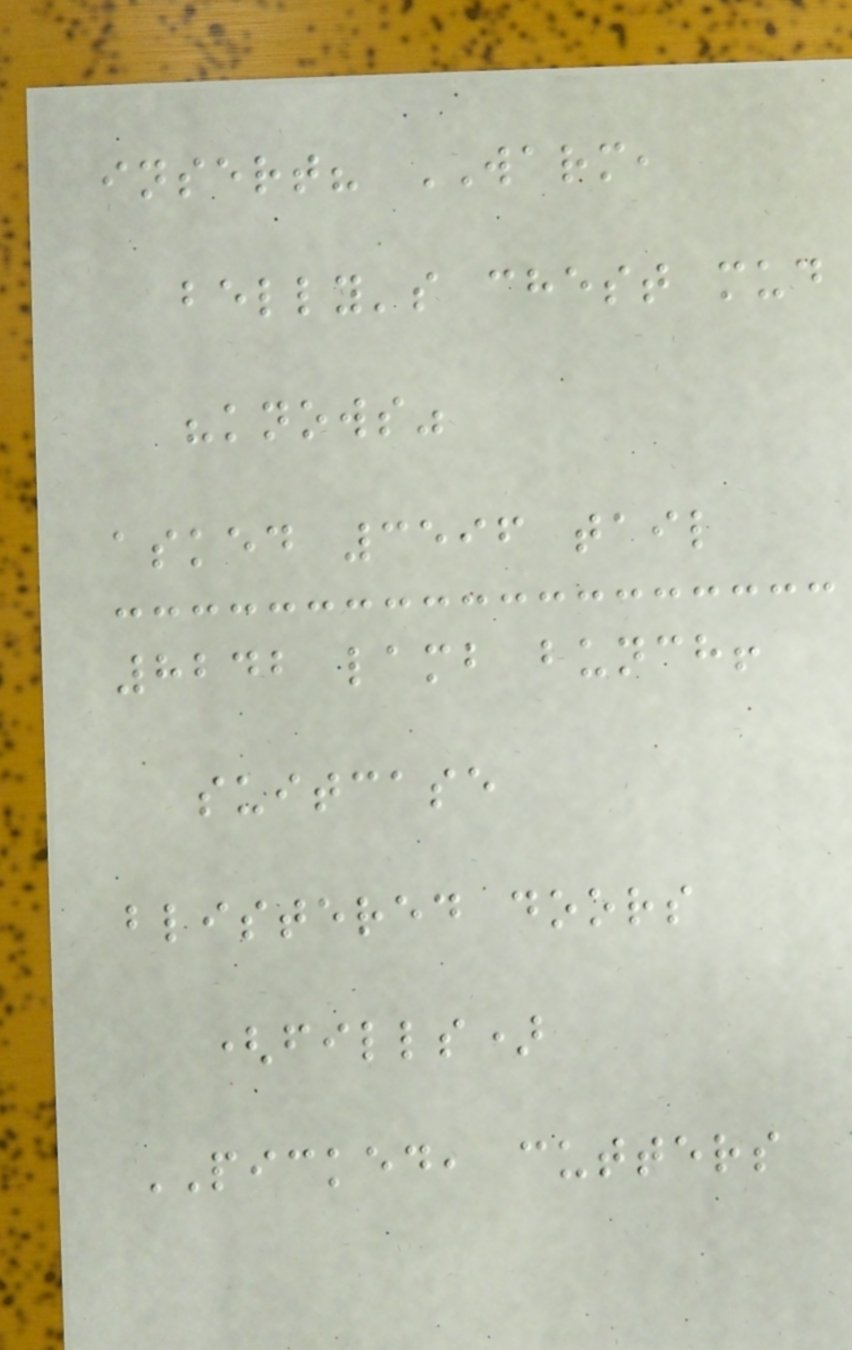insert? WARM,
belly's chest mud
"knows"
asked 3596 tail
8242 lamb bunch!
suitcase
blistered doors
(fills)
PICKED, cutters
